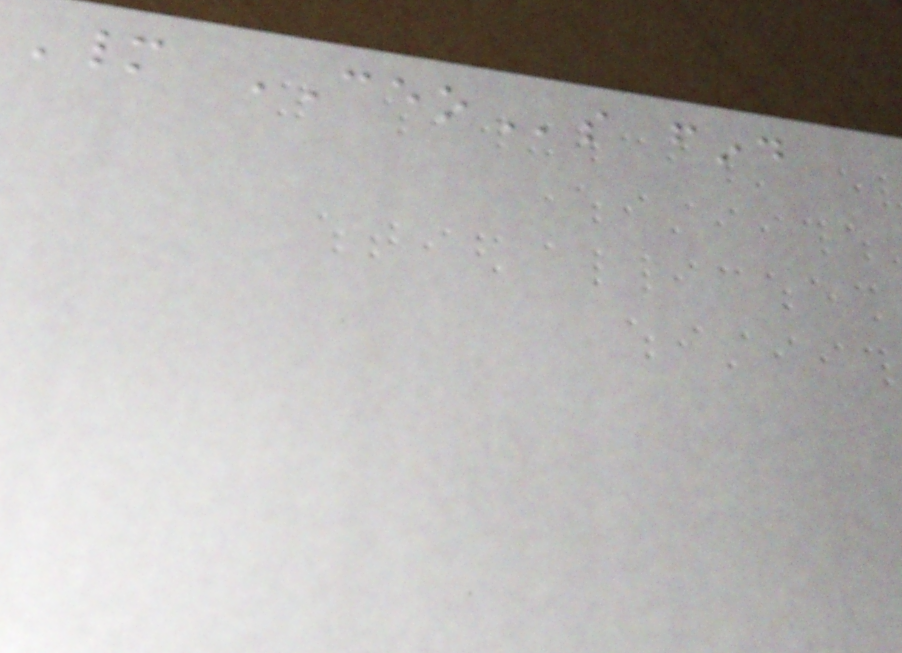Many CEOs find
